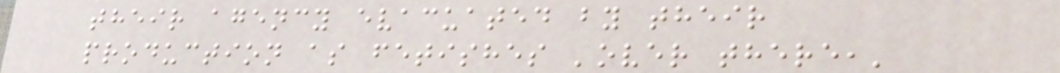their agency evacuated by their
production as fetishes 'over there,'
